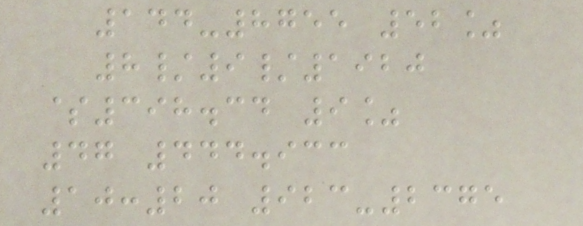144-8755 52%
8/9/1920
$398.34 9%
47 444.933
10:20 923-2375
